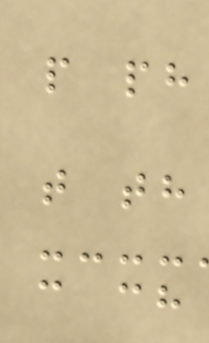p ph
t th
c ch
